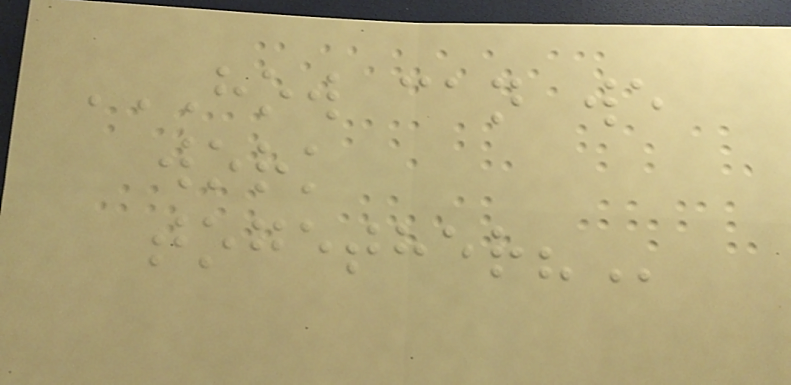HOW CAN WE
WORK
TOGETHER?
